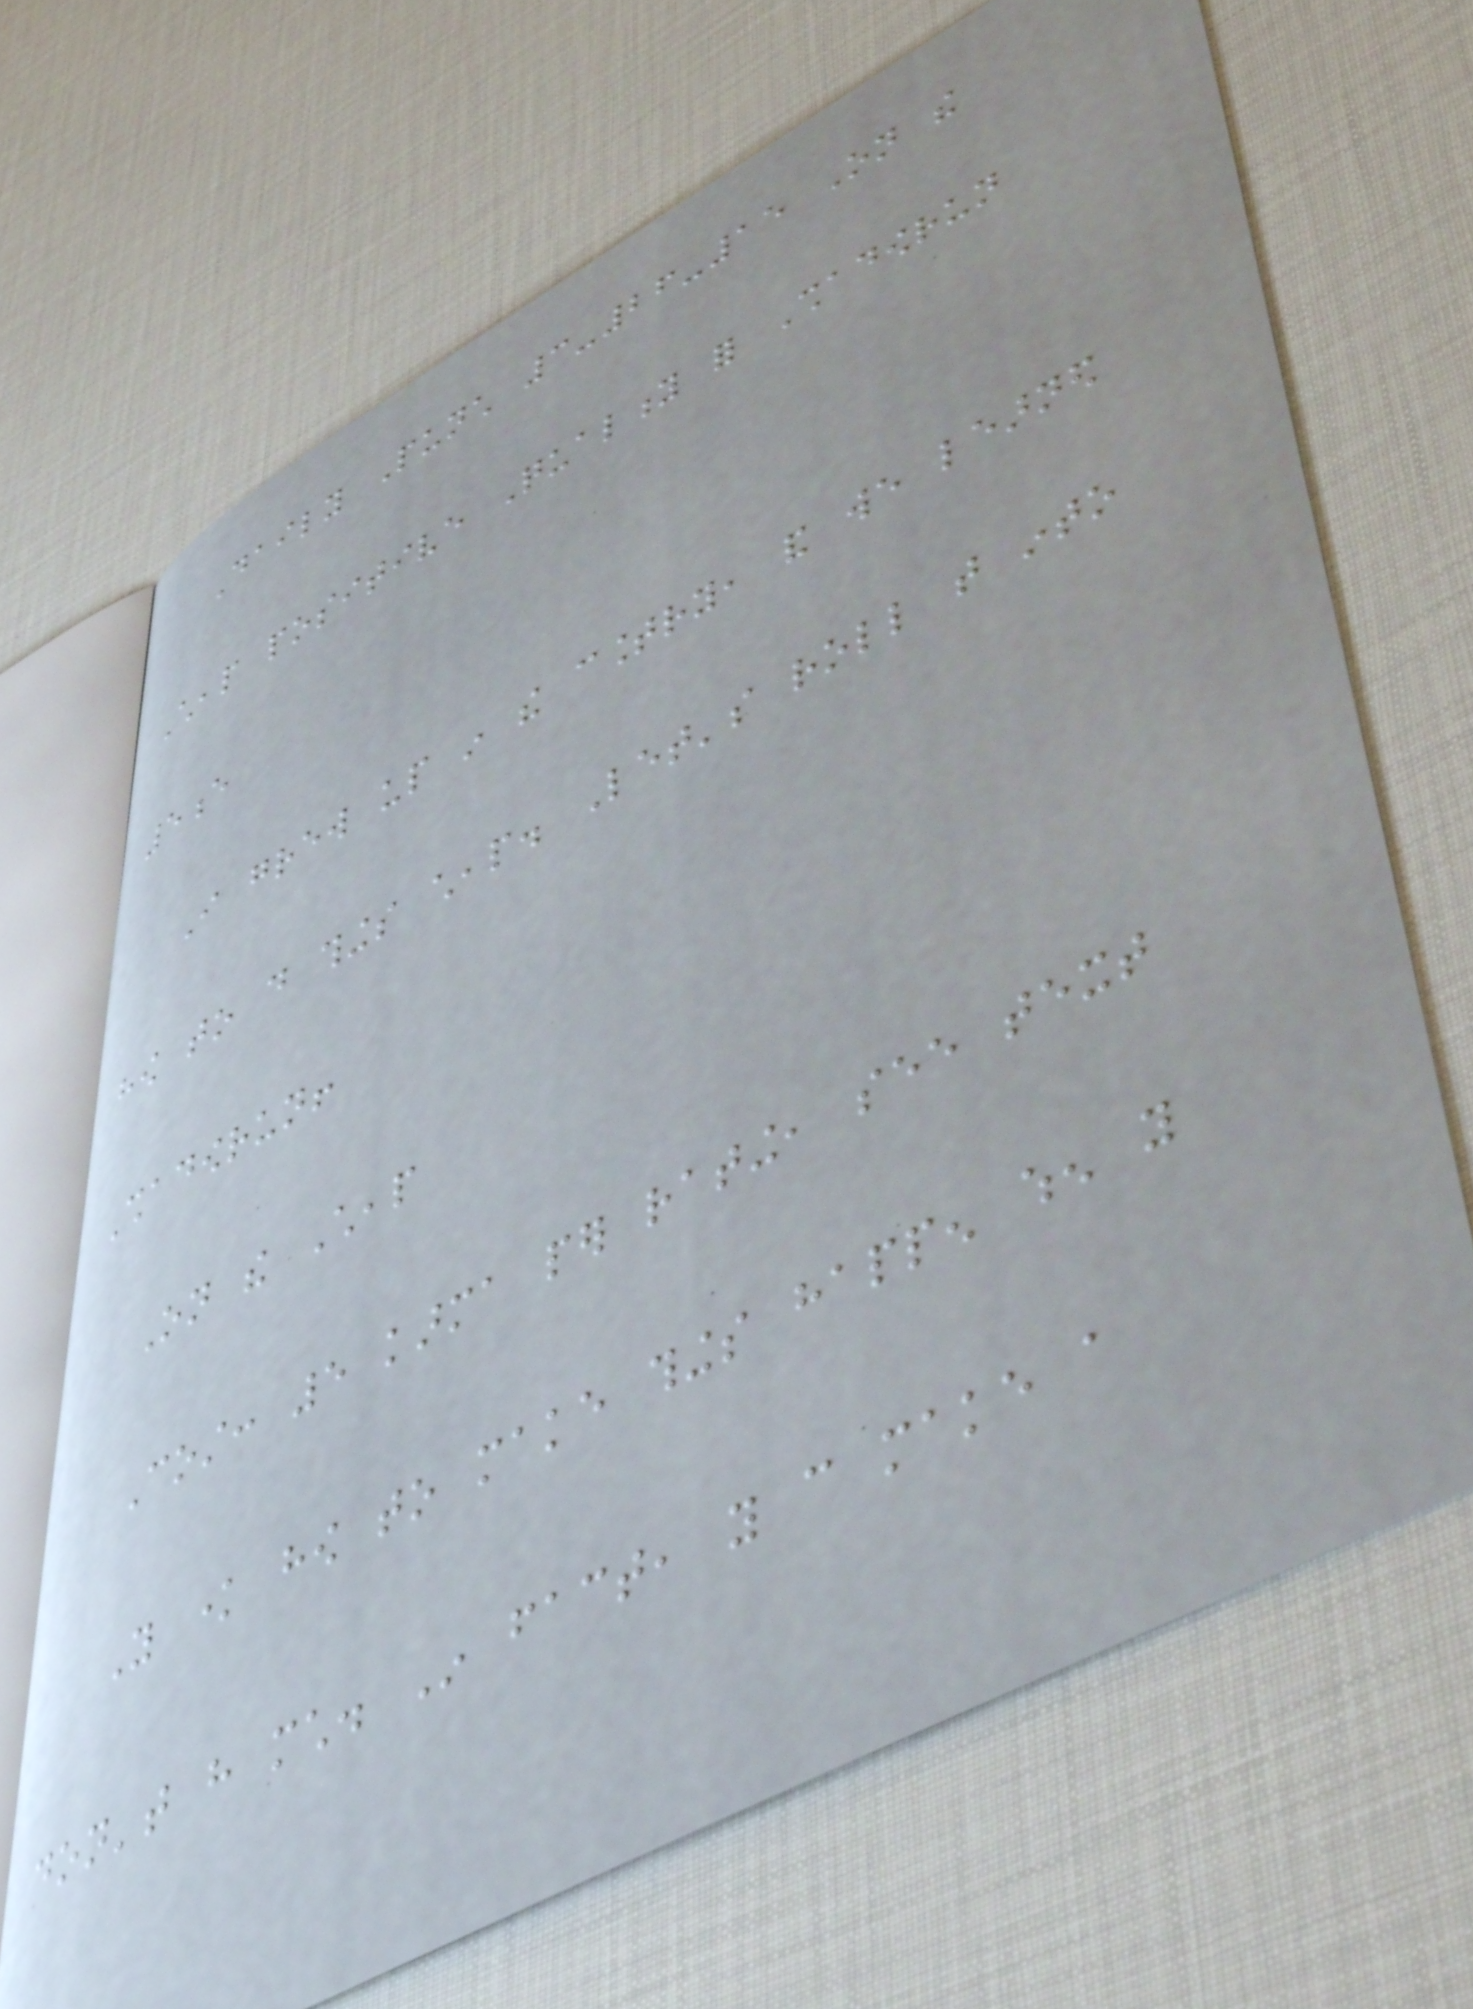Daily Punch 3-26-15 On the
Cheap positive Quality for Shadowrun
5e
I grew up in the country, and we learned
how to do things cheap. Let's roll that into
Shadowrun!
On the Cheap
Cost: 5 karma per rating, see text
You know how to make things happen when you
don't have much. In fact, you can make a
